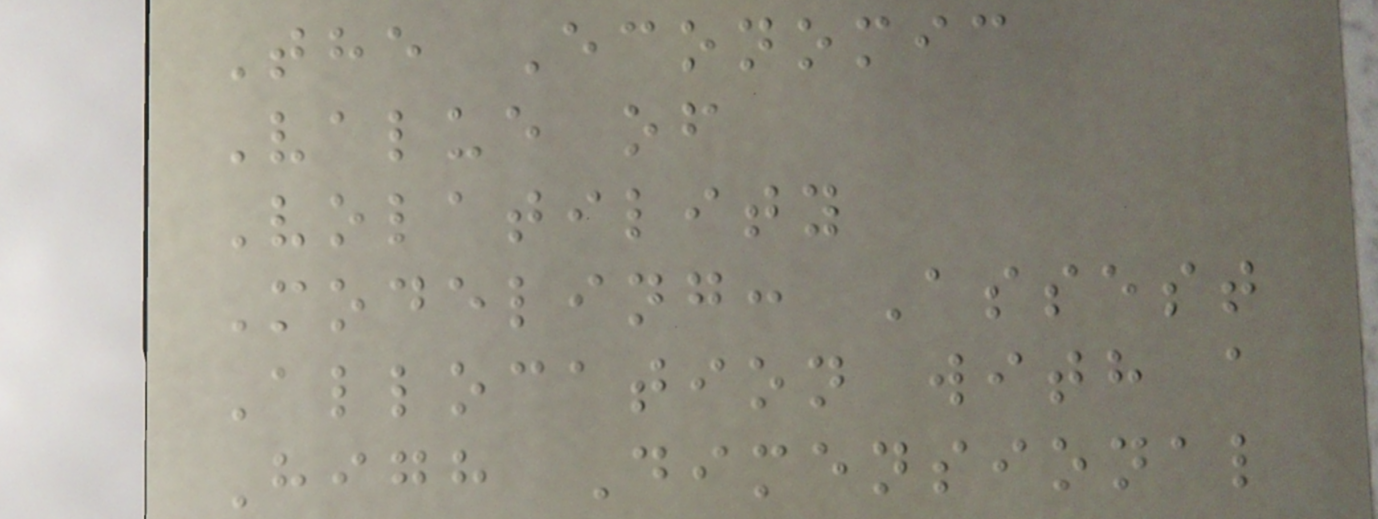The Economic
Value of
Volatility
Modeling: Assest
Allocation with a
High Dimensional
